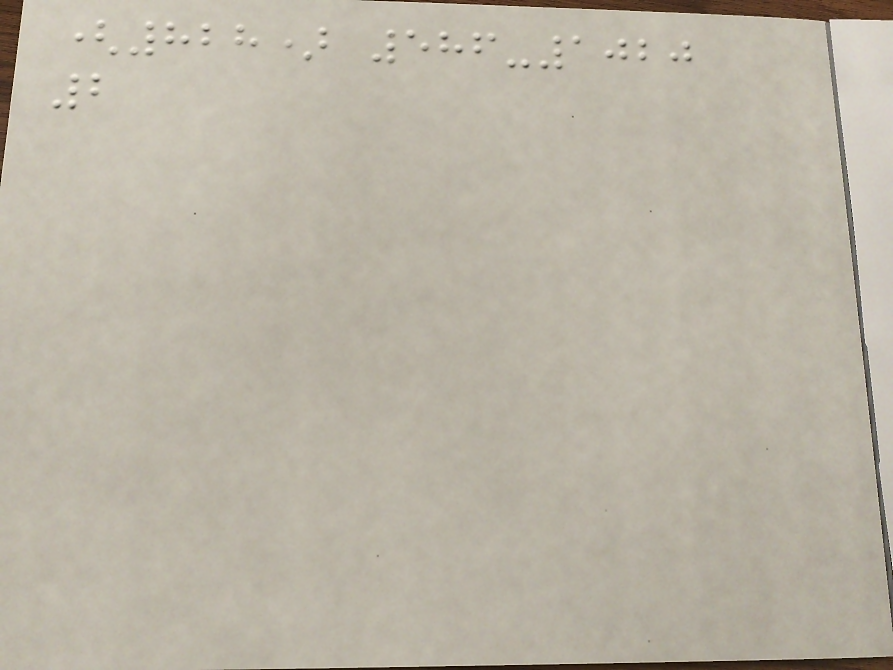(828) 586-1020
2
